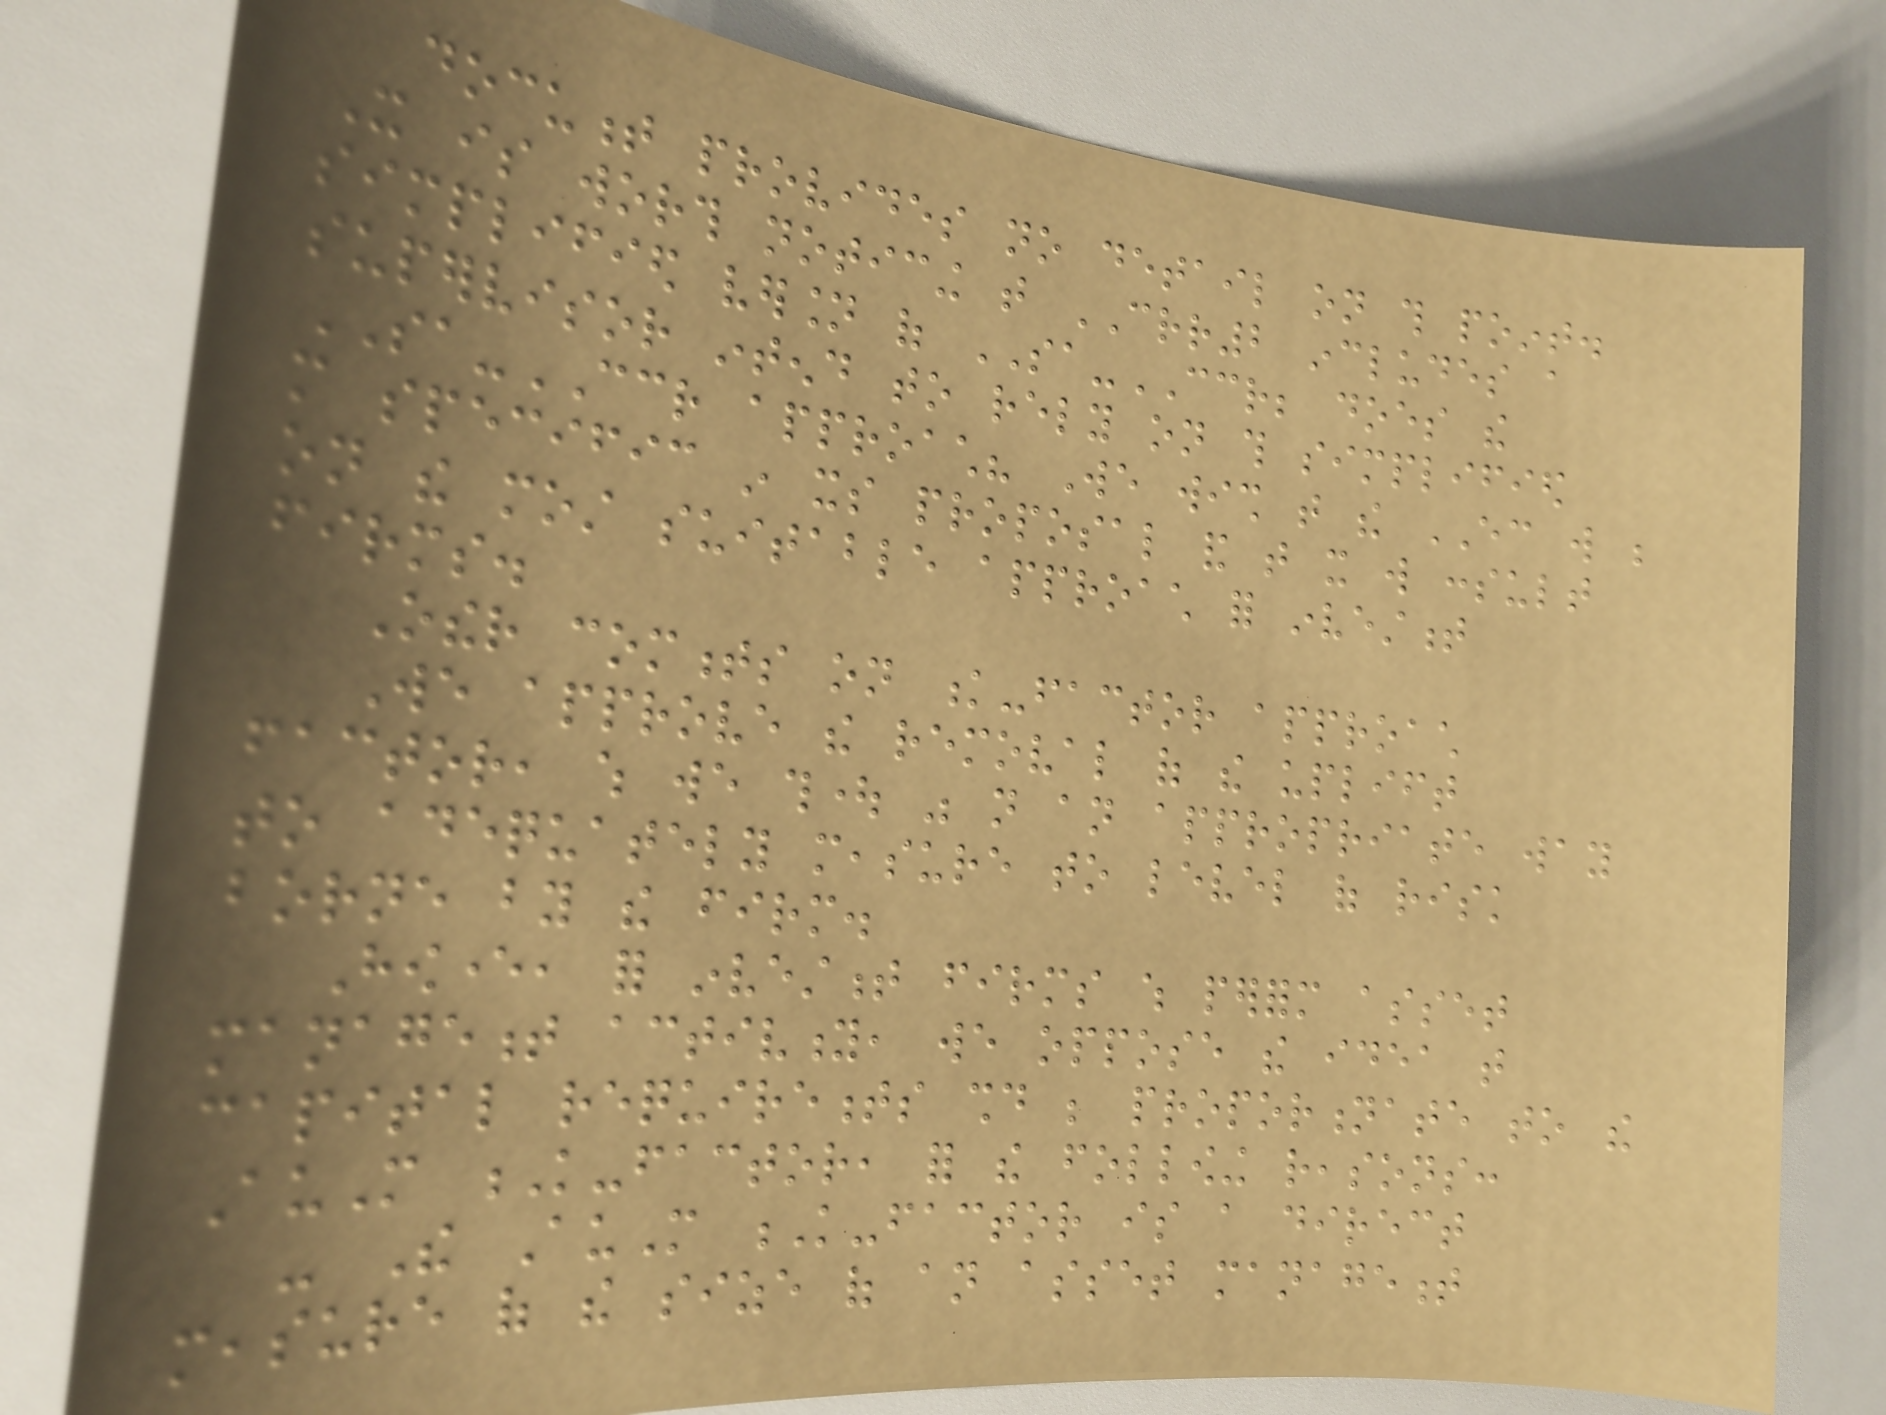document provides no detail on this point.
It is worth noticing that CRR2 includes a
simplified version of SA-CCR; does the
supervisor intend to rely on this simplified
SA-CCR approach? We wish that the EC will be
more specific in its proposal and that it will consult
on the most suitable approach for investment
firms.
Other comments on k-factor approach
We approve the removal of the uplift
factor, which we thought was not an appropriate way
to adequately measure to level of risk
borne by the firm.
However, for investment firms which perform asset
management activity, we oppose the idea that
capital requirements should be proportionate to the
AuM K-factor, for the following reasons:
- The AuM K-factor is a direct
measure of the size of an asset management
